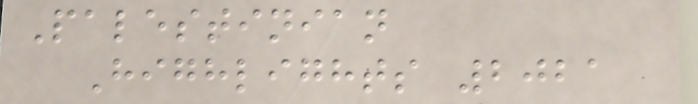Palestinian
Highlights 2021
